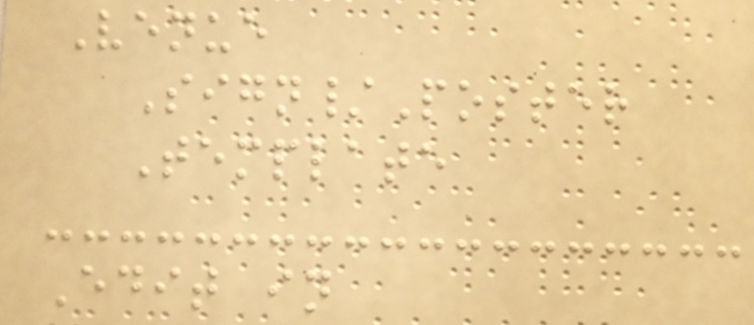Venue
Sign/Poster
Template
Edit in
